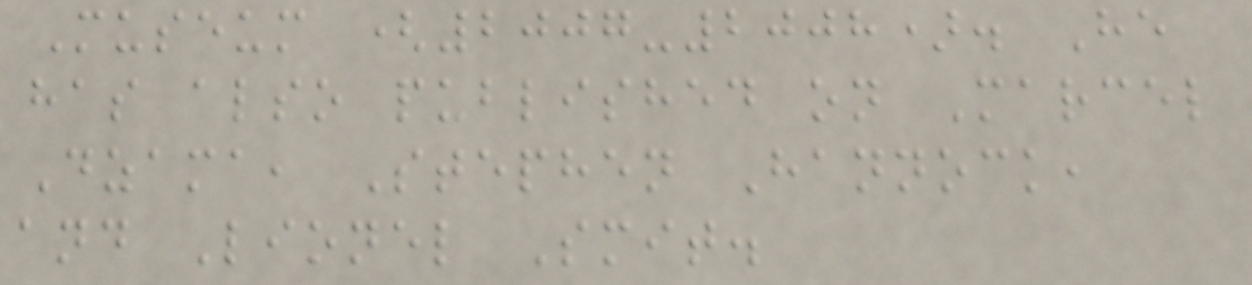Museum (2007-2008). He
has also published on Marcel
Dzama, Stephen Hannock,
and Lionel Smit.
